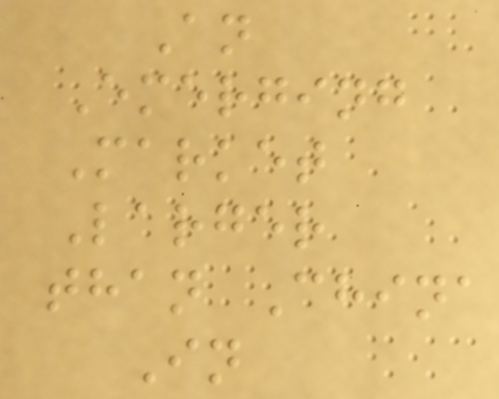An
Emerging
Market
Larger
than China
In
